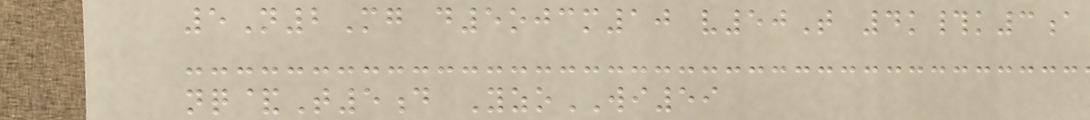5N2Mg d5ojcm10 v50T 4k#k3a
nq&T5d YzoWI59
